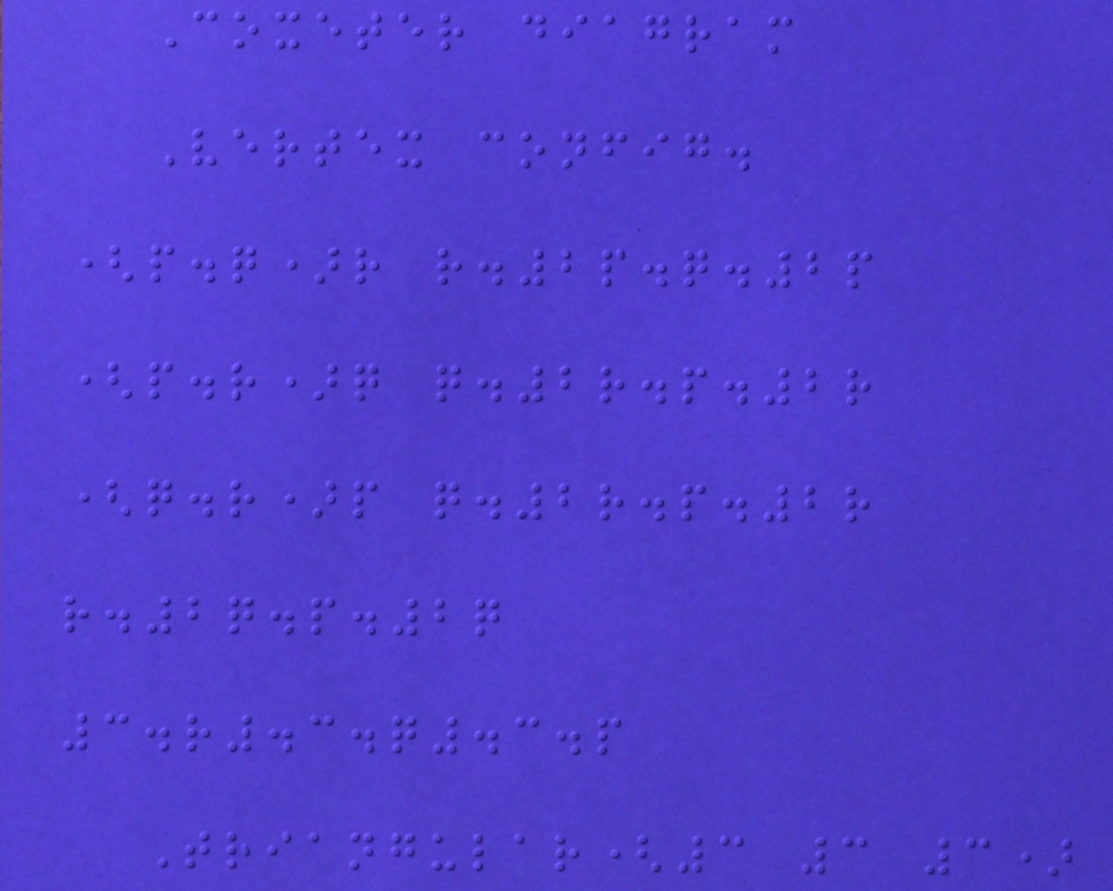Coxeter diagram
Vertex config.
(p.q)r r.2p.q.2p
(p.r)q q.2r.p.2r
(q.r)p q.2r.p.2r
r.2q.p.2q
3.r.3.q.3.p
Triangular(3 3 3)
